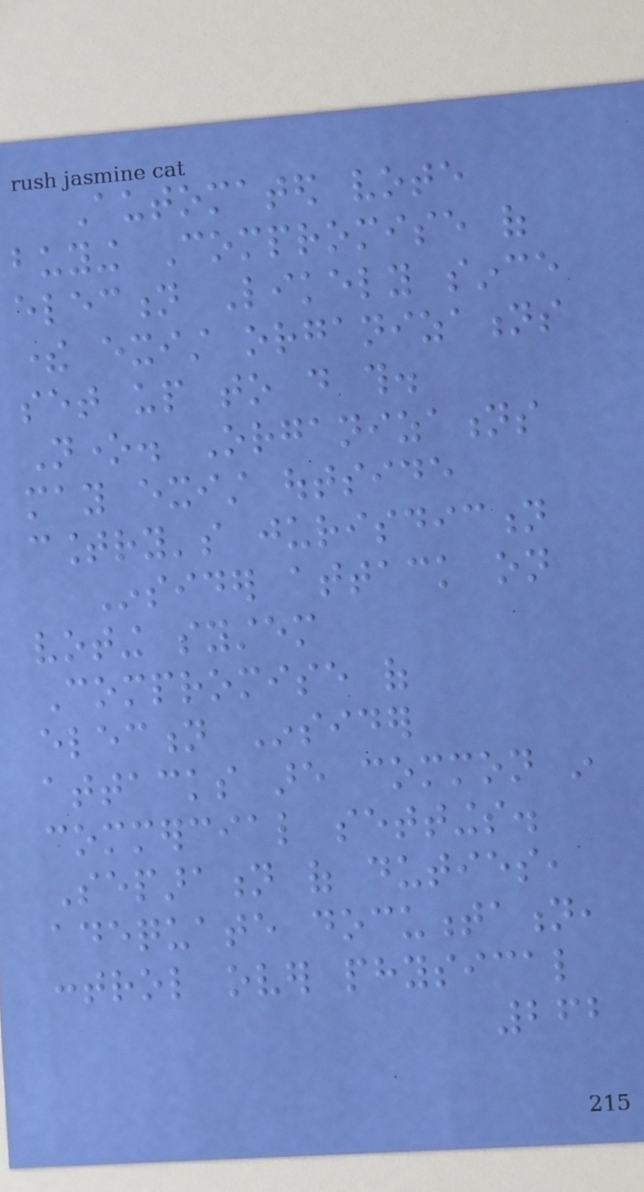Automated vote
buying Compromise of
election Likely since
there exist organizations
set up to do this.
None. Organizations
may exist outside
country's jurisdiction
Insider attack on
voting system
Compromise of
election Insider
attacks are common in
commercial settings.
Separation of duties,
adequate documentation,
control over physical
262
